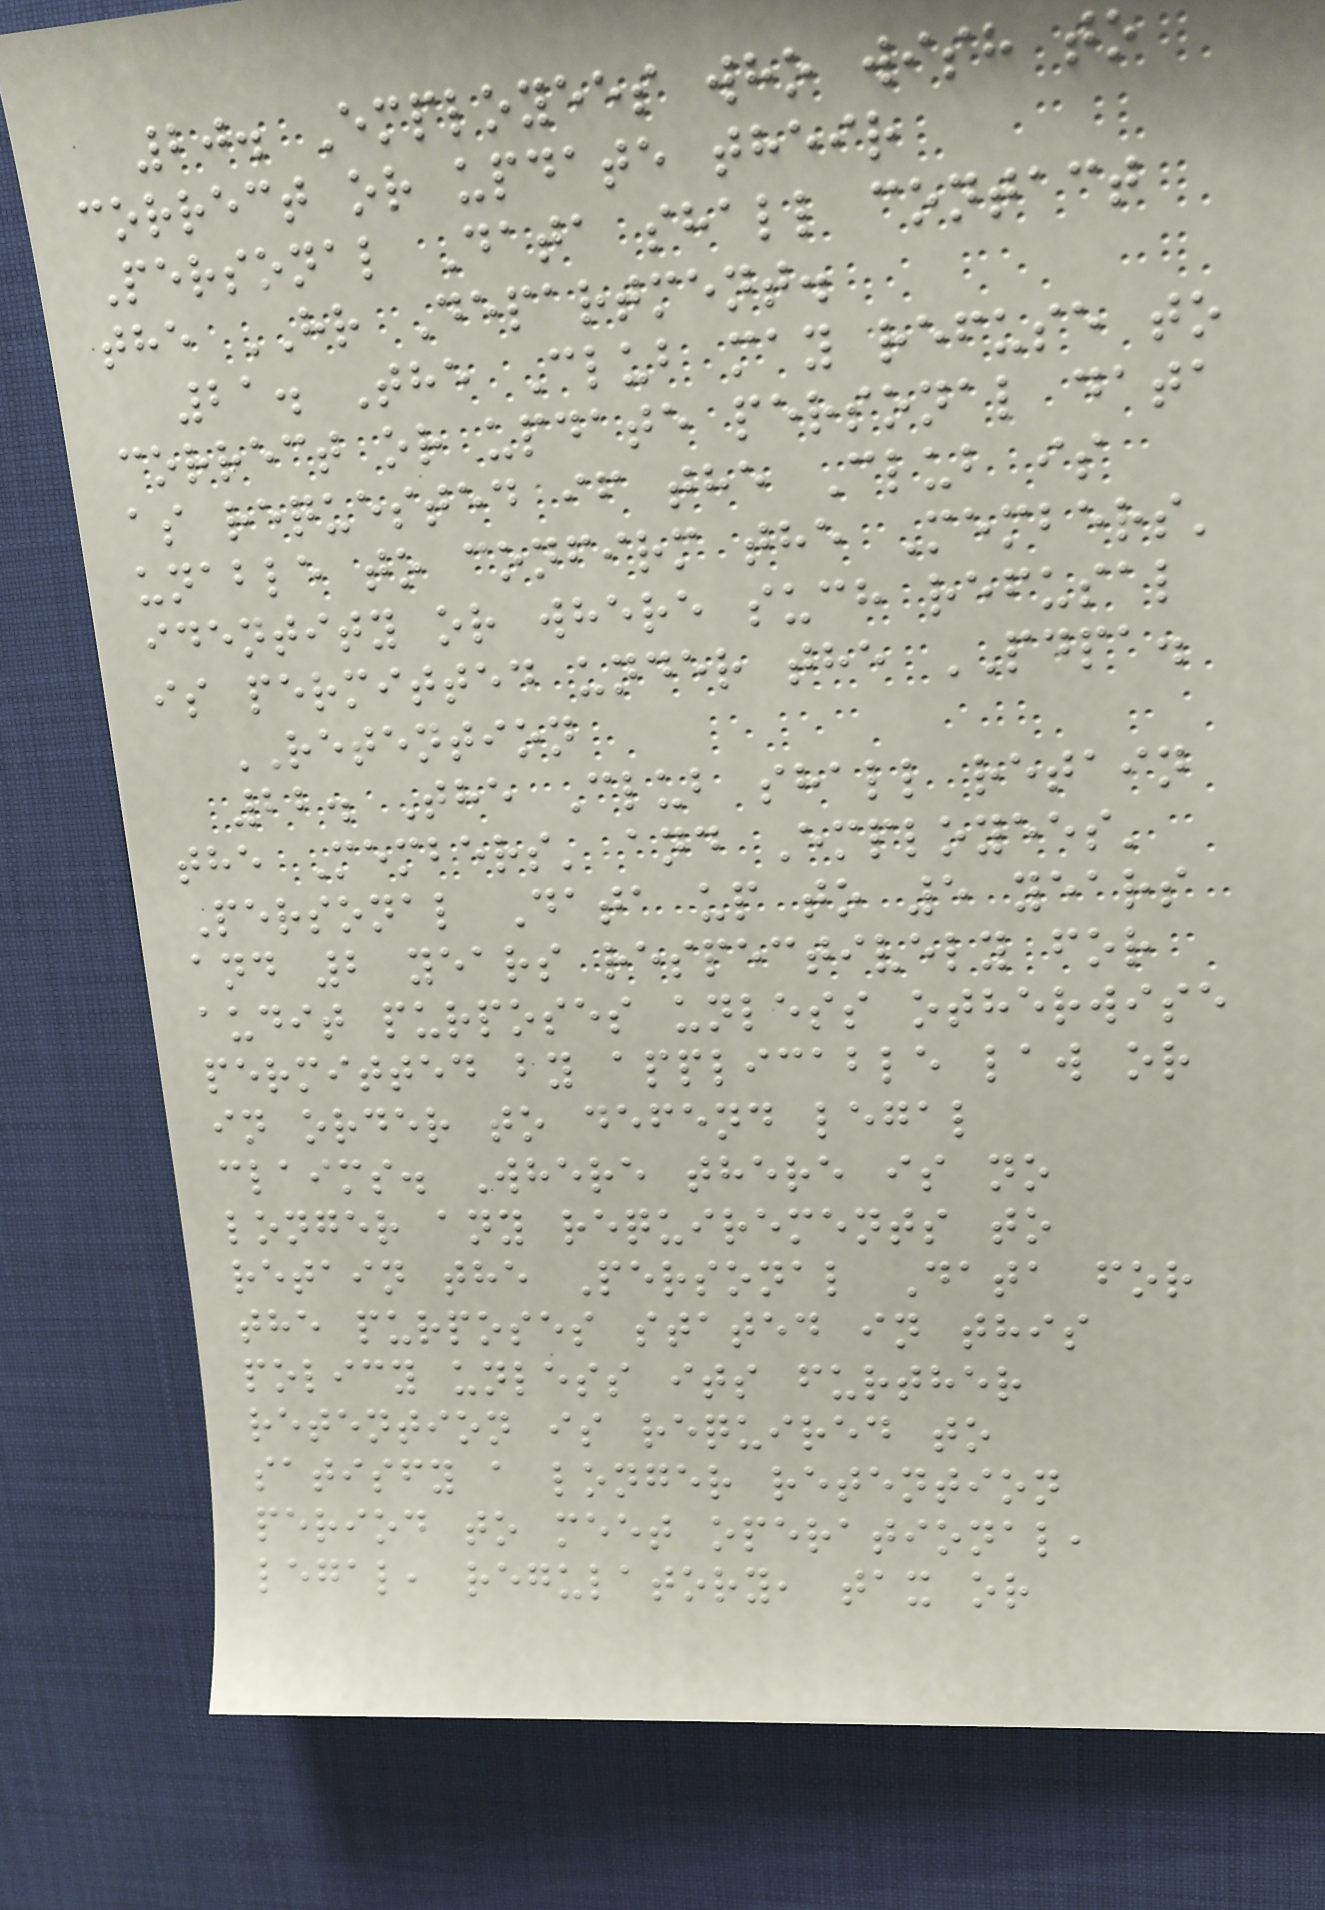20. Employees who wish to
correct or update their
Personal Data shall contact
the HR Department.
21. The Club may refuse to
correct or update personal data
as requested if the Club is
unable to confirm the Members'
identity or where such refusal
is permitted under the PDPA.
RETENTION
22. The Club shall retain
the Members' and Employees'
Personal Data up to 5 years
and 2 years respectively for
audit purposes unless otherwise
permitted by applicable law or
in order to defend legal
claims. Where there is no
longer any requirements to
retain the Personal Data for
the purposes stated in this
policy unless its further
retention is required to
satisfy a longer retention
period to meet operational,
legal, regulatory, tax or
